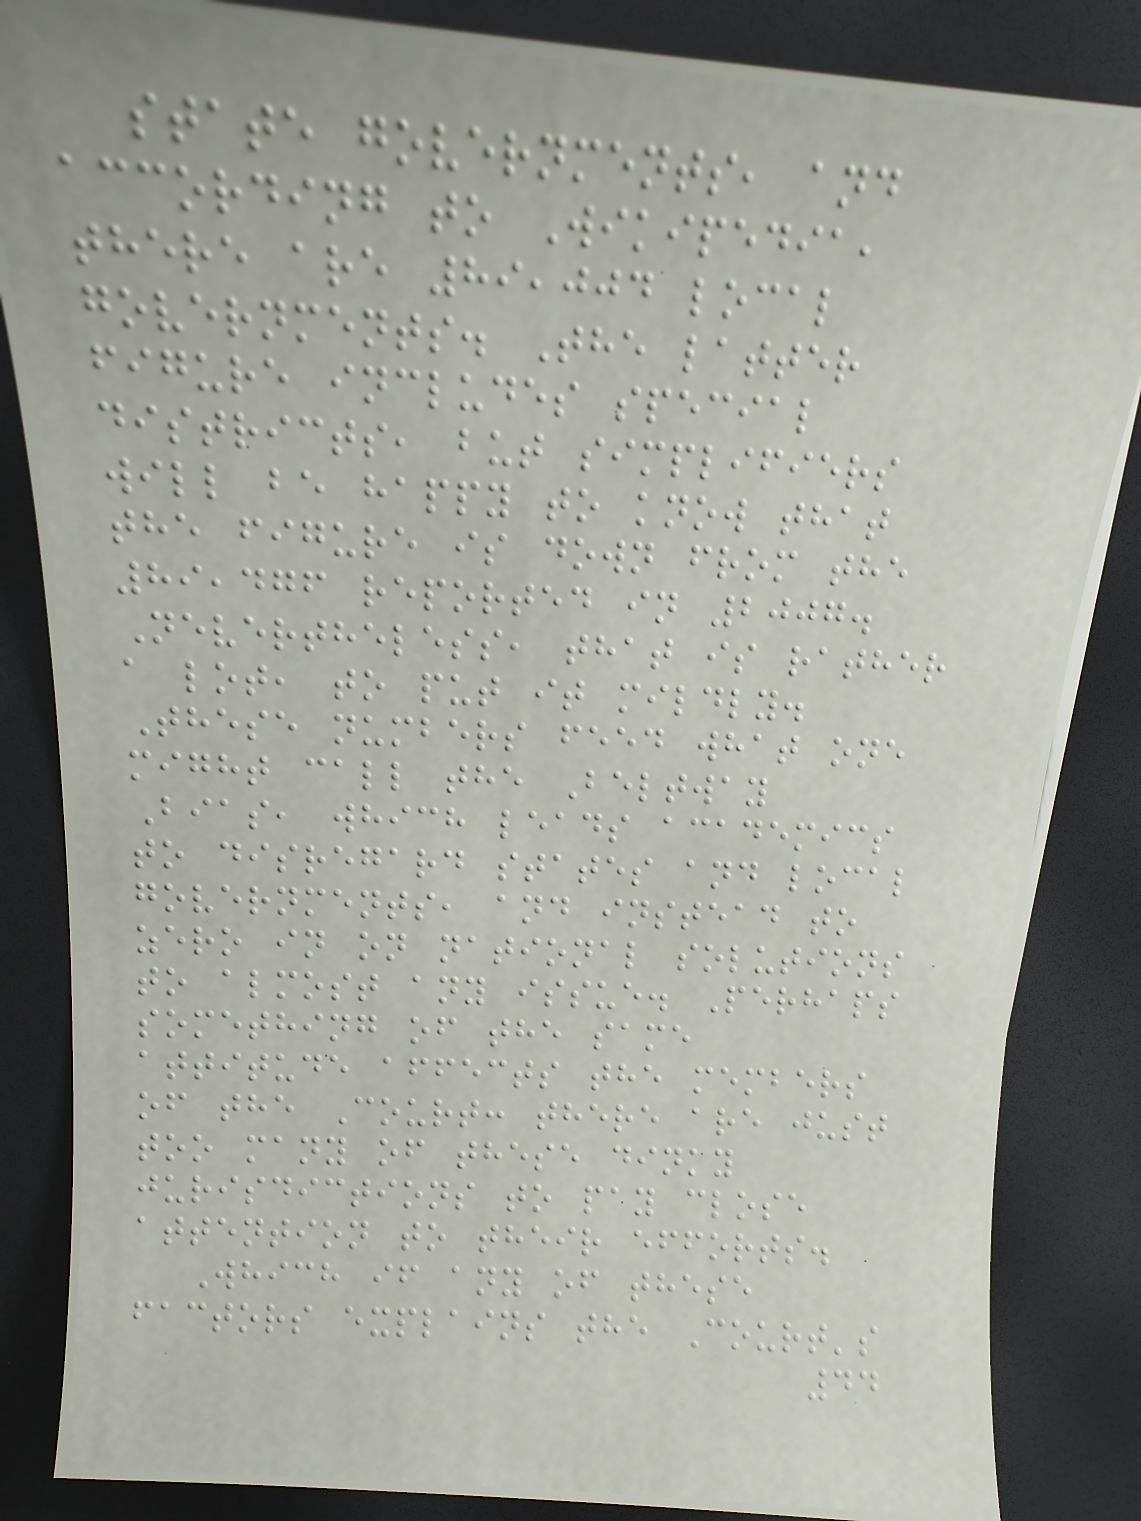state governments, and
according to Wikipedia,
there are 89,004 local
governments. The latter
figure includes special
districts, but simplifiers
will be happy to know that
the figure is down from the
89,476 reported in 2007.
Nevertheless, that is rather
a lot, to put it mildly.
These numbers feed what one
might call the Beltway
Bias, which leads academics
to disregard states and local
governments, and instead to
zero in on national solutions
to almost any issue. Perhaps
something of the same
attitude affects the members
of the Court: there are just
too many of these dinky
jurisdictions to pay close
attention to their efforts.
Which if any of these
factors explains the Court's
44
